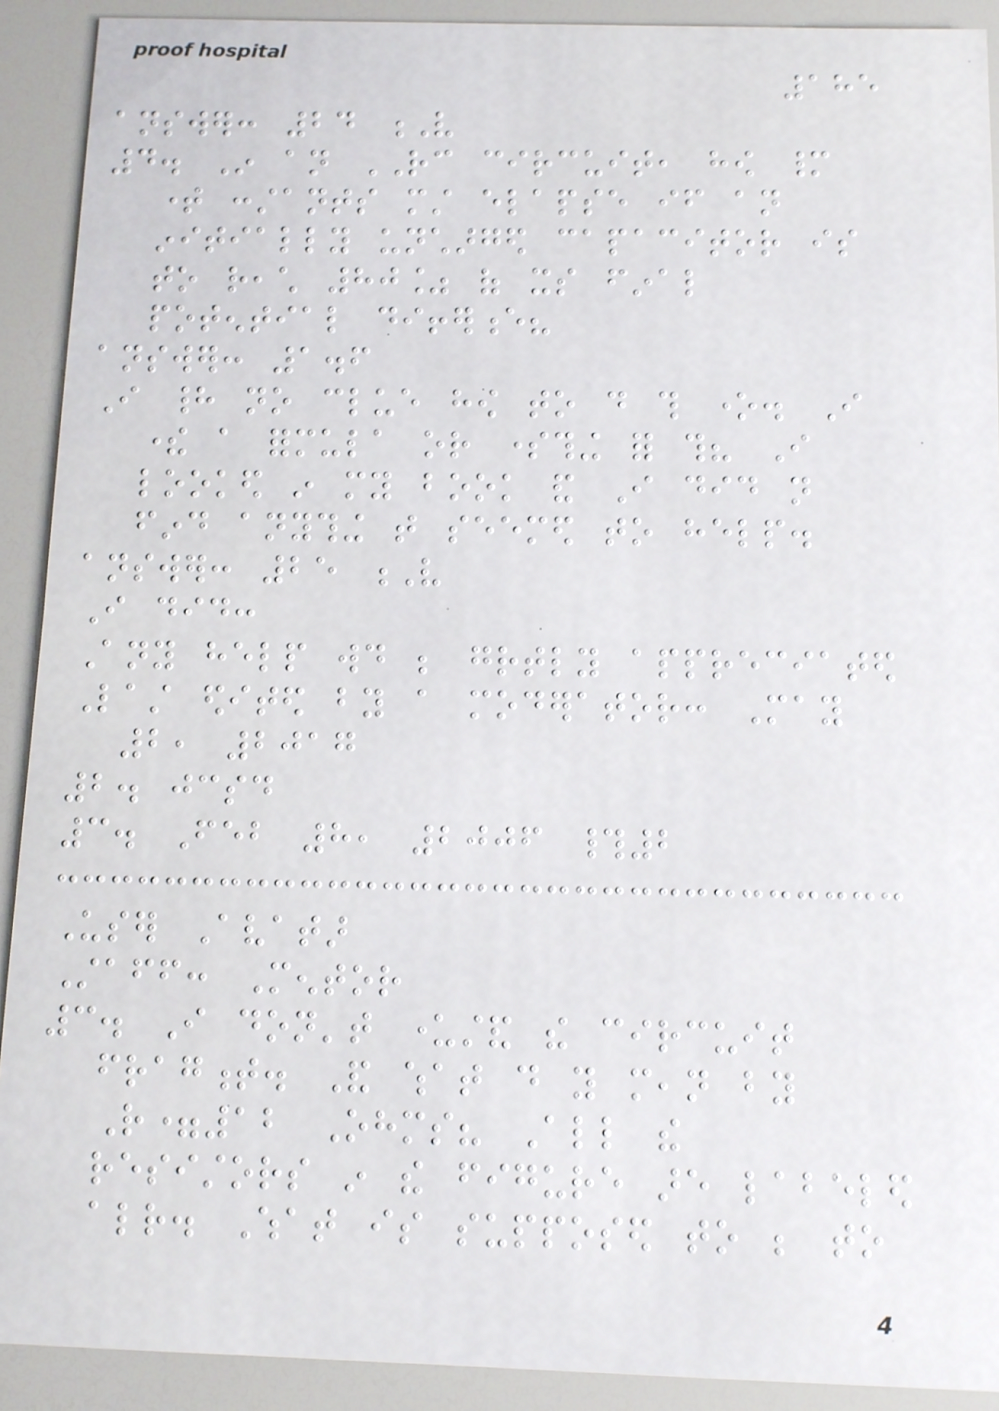185
answer: 24 V
4. In an RC circuit, how many
time constants must elapse if an
initially uncharged capacitor is
to reach 80% of its final
potential difference?
answer: 1.6
I had no clue how to do this one. I
there a formula or something for this? I
looked in my book and I did not
find anything that seemed to help.
answer: 25 V
I did:
Any help would be greatly appreciated
Last edited by a moderator: May
2, 2017
2. jcsd
3. Feb 8, 2006 #2
User Avatar
Staff: Mentor
3. I don't understand the circuit
fragment. And what do you mean by
R=12 Ohms? All the
resistors in the figure are labeled
already. What is supposed to be to
